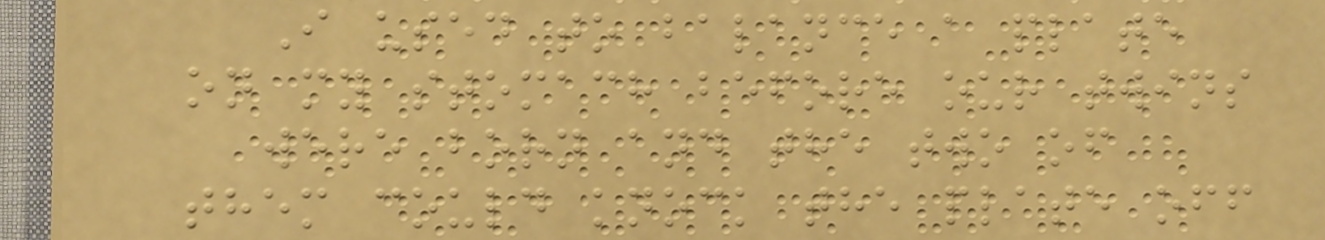I used to balance a plate
on my stomach before our twins
were born and the two of
them could knock the plate off
